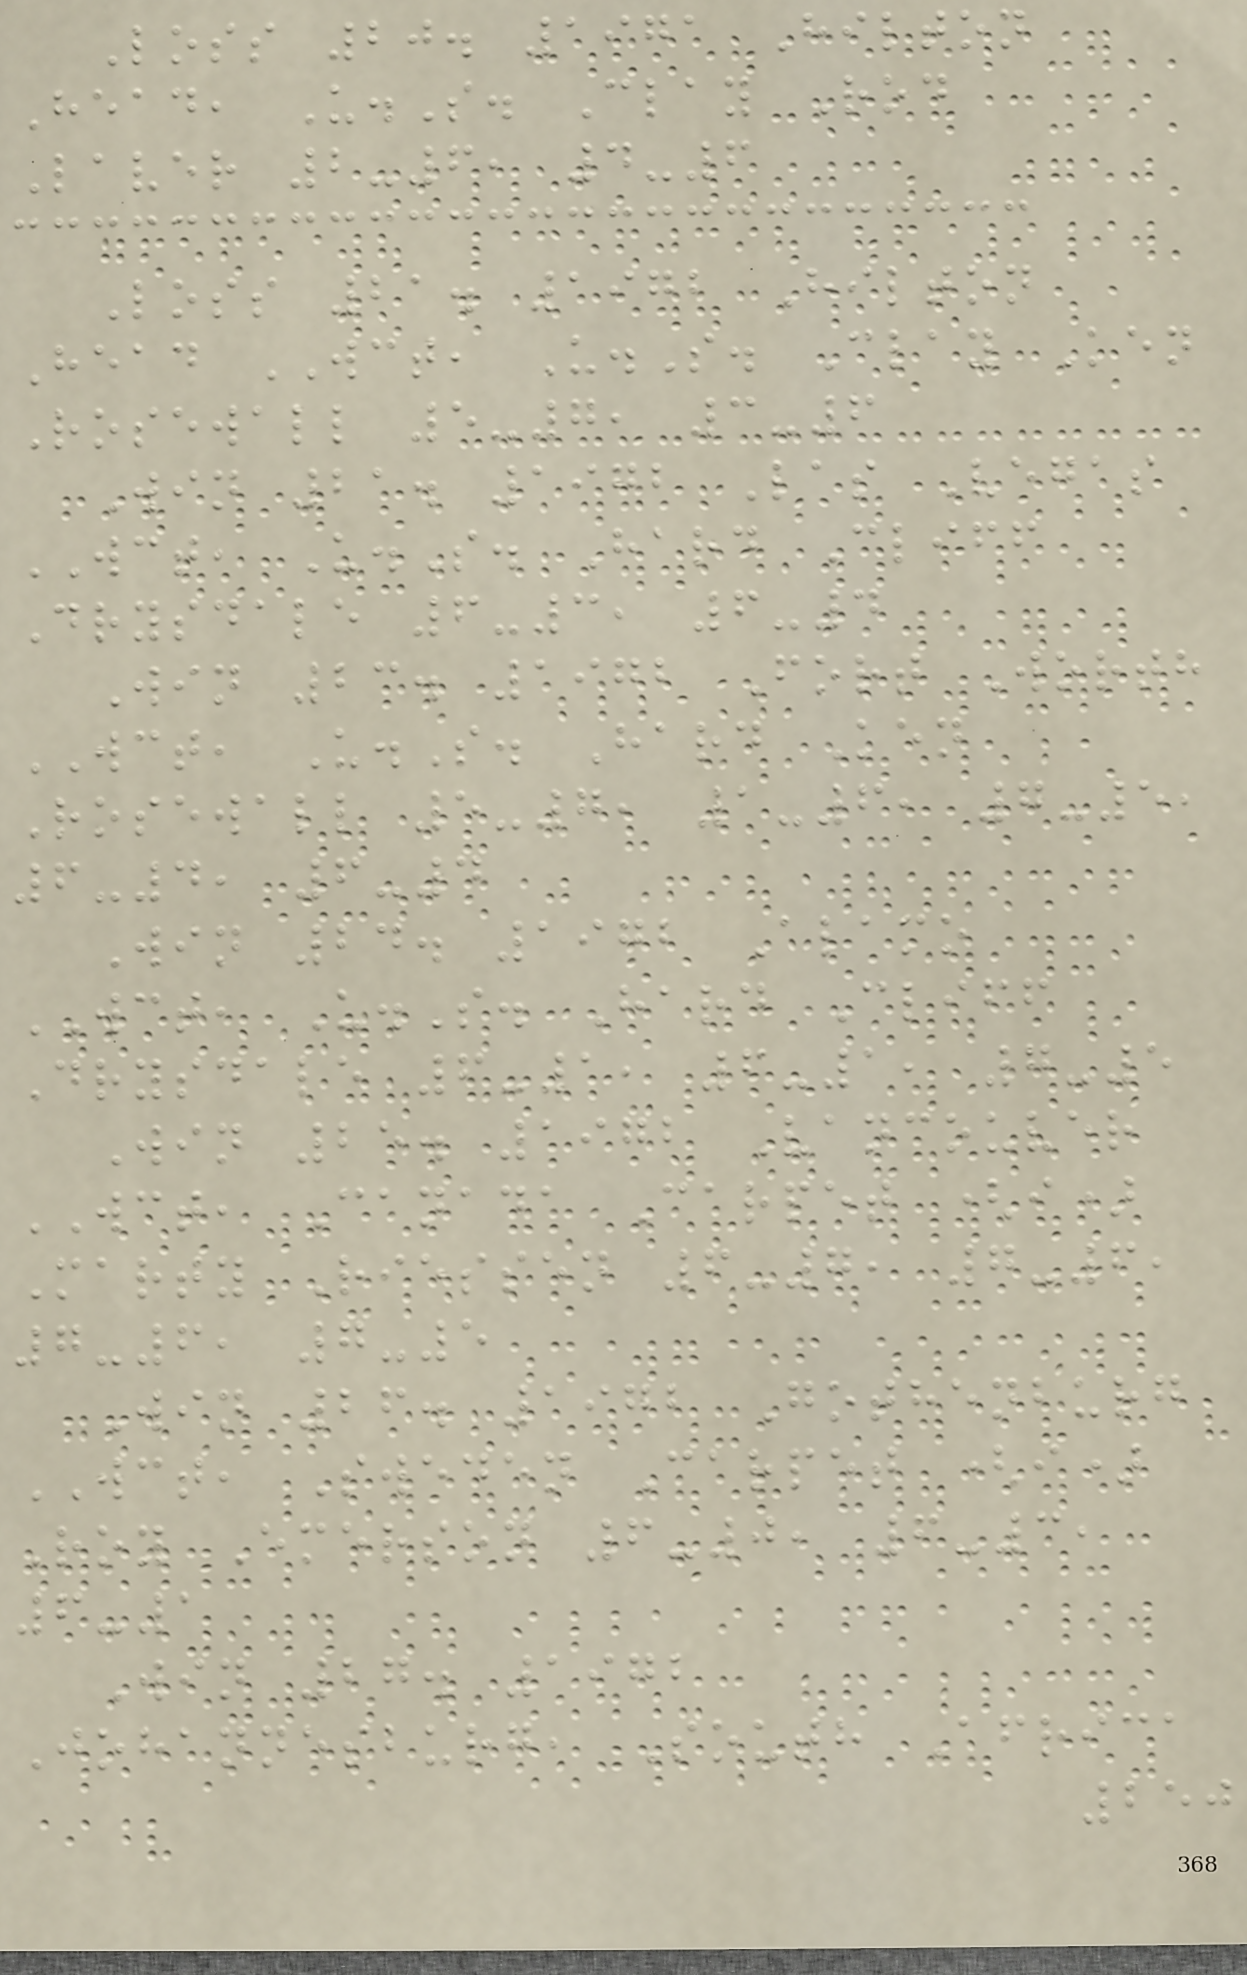Loss 20. 1971 Hilton
Head, U.S. Clay Rod
Laver 2-6, 4-6
Loss 21. 1972 Hilton
Head WCT, U.S. Clay Ken
Rosewall 5-7, 3-6
Win 21. 1972 Las Vegas
WCT, U.S. Hard Cliff
Drysdale 6-3, 6-4
Win 23. 1972 Fort Worth
WCT, U.S. Hard Ken
Rosewall 5-7, 1-6, 7-5,
6-4, 6-4
Win 24. 1972 Alamo
WCT, U.S. Hard Cliff
Drysdale 6-1, 6-1, 7-5
Win 25. 1972 Vancouver
WCT, Canada Carpet (i)
Marty Riessen 6-7, 7-6,
7-6, 7-5
Win 26. 1972 Gothenburg
WCT, Sweden Carpet (i)
Roy Emerson 6-0, 6-3,
6-1
Win 27. 1972
Johannesburg, South Africa
250
